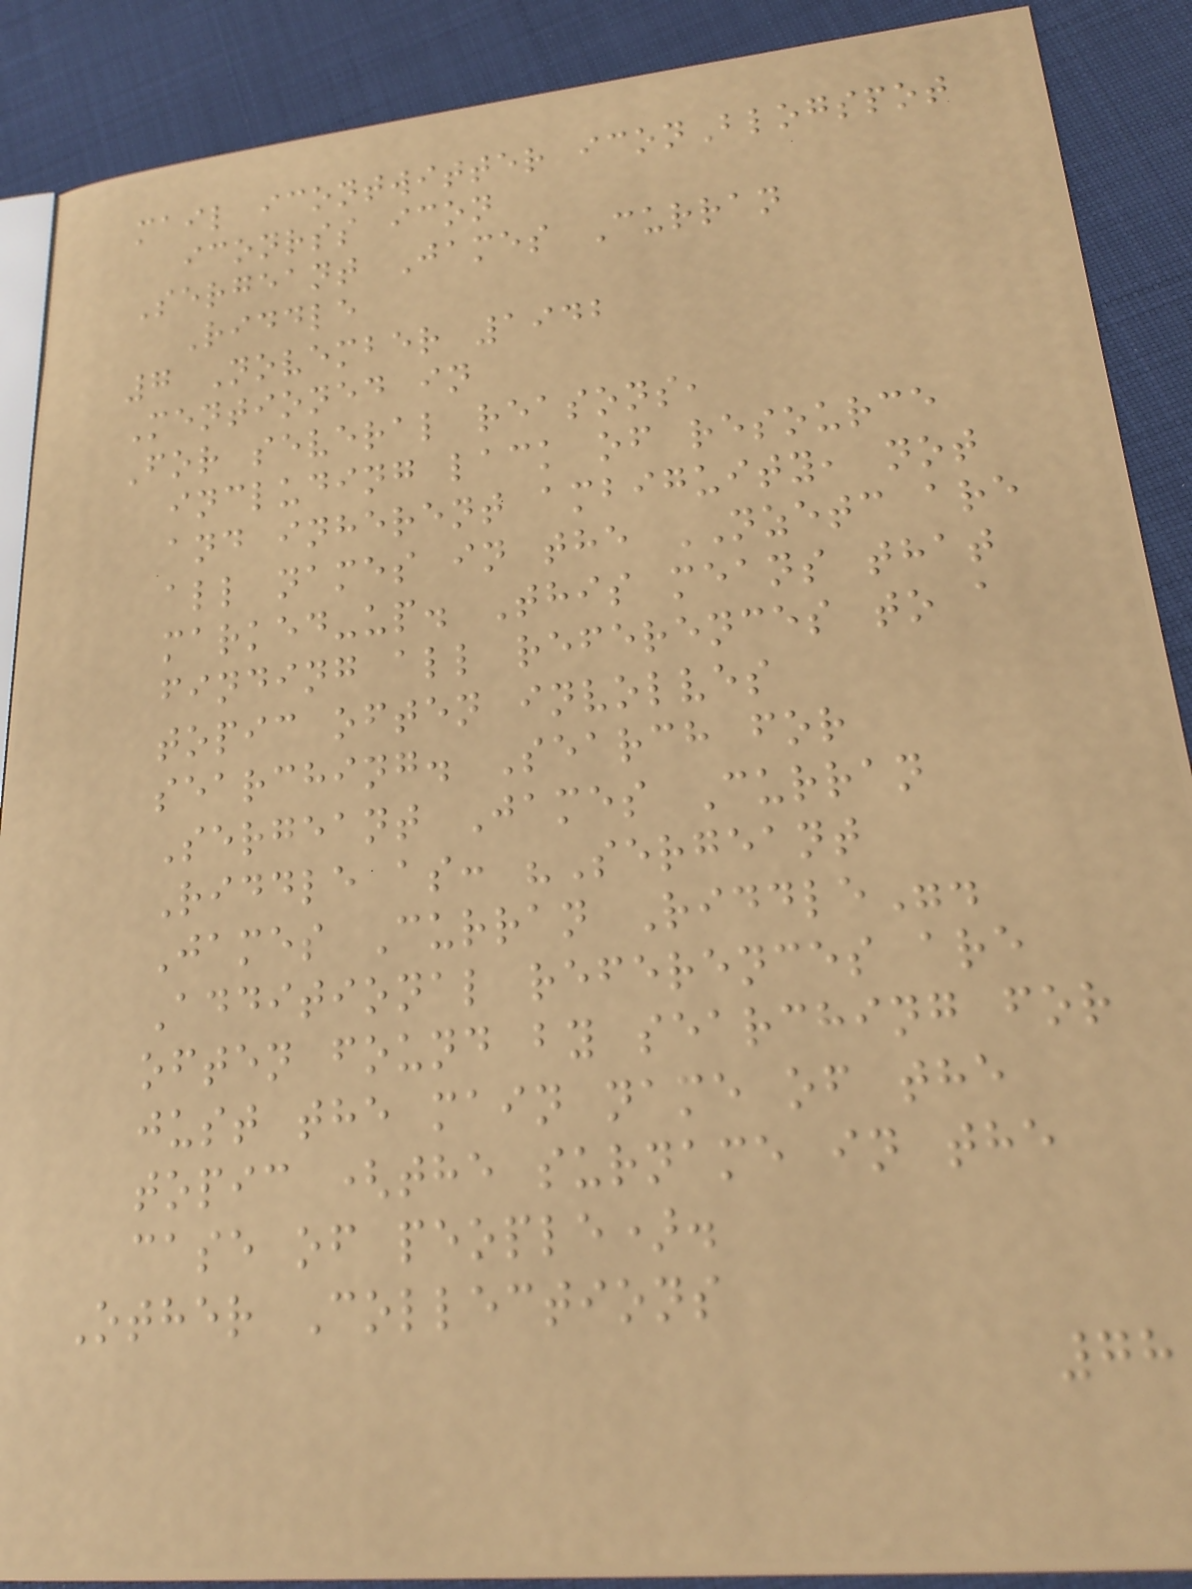mail icontwitter iconBlogspot
iconrss icon
Sergeant James Curran
Riddle
7 November 1942
Mentioned in
For several reasons,
including lack of resource
and inherent ambiguity, not
all names in the NZETC are
marked-up. This means that
finding all references to a
topic often involves
searching. Search for
Sergeant James Curran
Riddle as: "Sergeant
James Curran Riddle".
Additional references are
often found by searching for
just the main name of the
topic (the surname in the
case of people).
Other Collections
78
